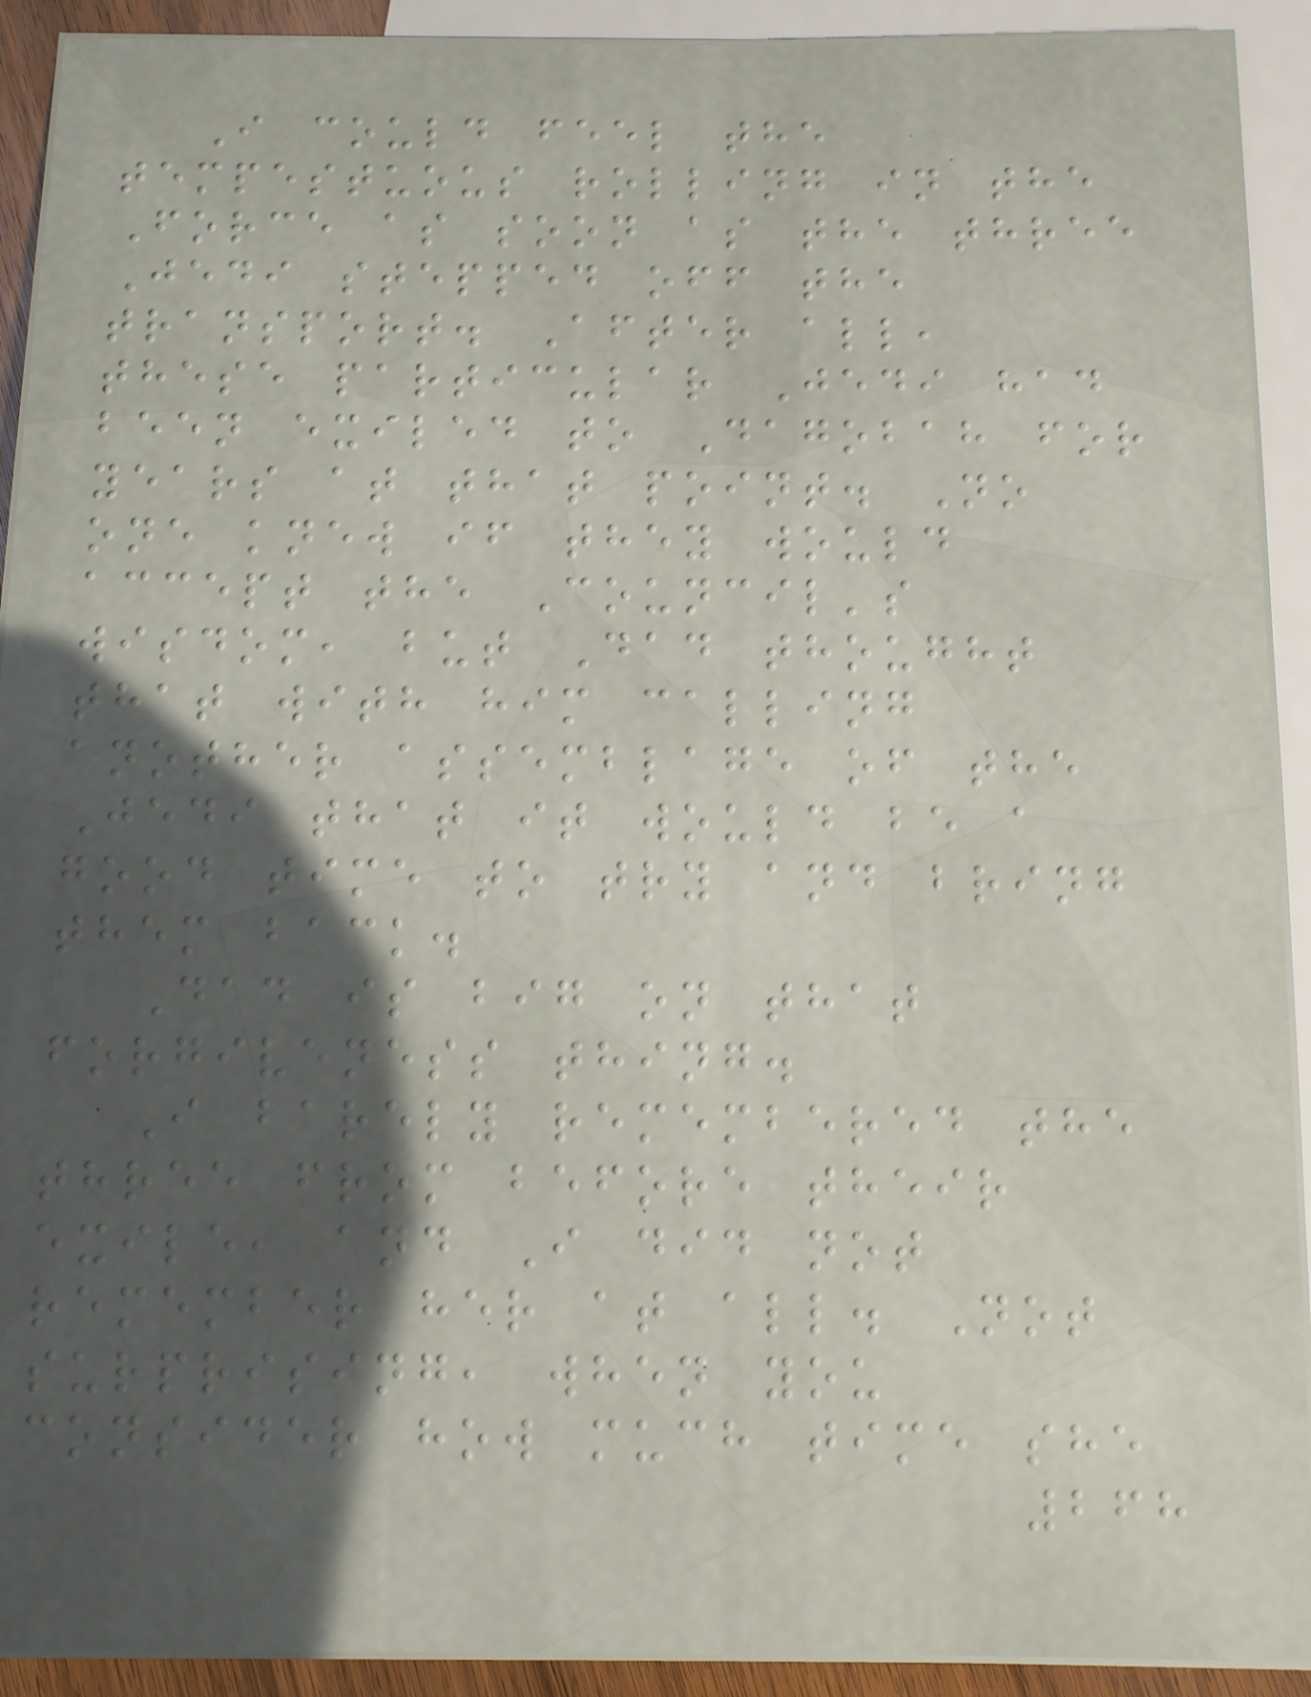I could feel the
tempestuous rolling in the
Force as soon as the three
Jedi stepped off the
transport. After all,
these particular Jedi had
been exiled to Dagobah for
years at that point. No
one knew if they would
accept the Council's
wisdom, but Dad thought
that with him calling
another assemblage of the
Jedi that it would be a
good time to try and bring
them back.
Dad is big on that
forgiveness thing.
I barely remembered the
three from before their
exile, and I did not
remember her at all. Not
surprising, when you
consider how much time she
268
